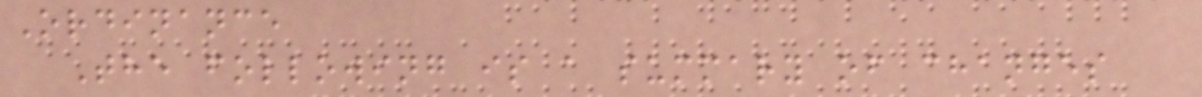Ordinance
The following is a summary of changes
